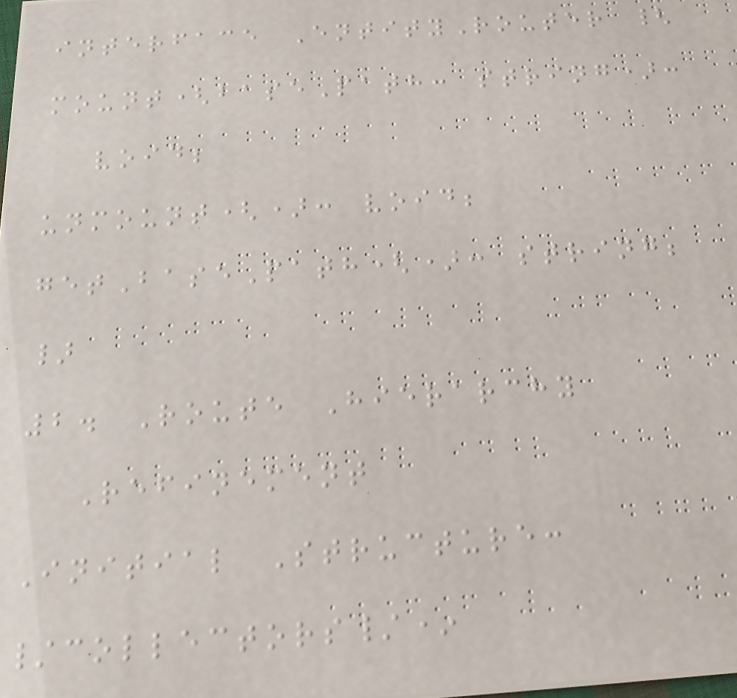interface EntityRouter {
mount(basePath: string):
void;
unmount(): void;
getBasePath(): string;
}
2. Route Hierarchy
Refinement
Initial Structure:
/collectors/*
